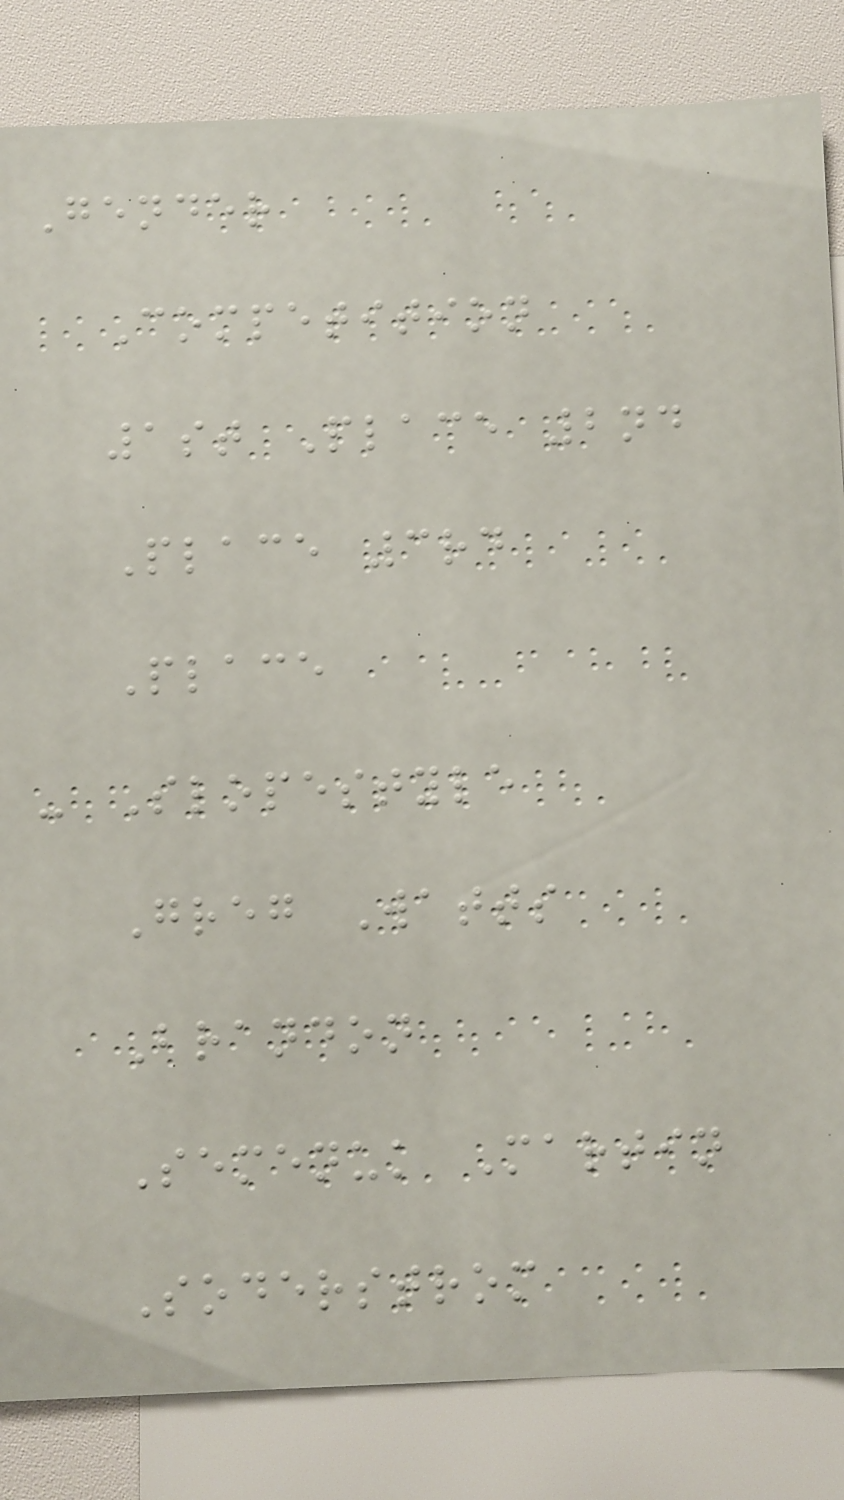Gender
Competition
1st Place 2nd
Place 3rd
Place
- Slopestyle
Greg Watts
Brandon
Semenuk Martin
Soderstrom
